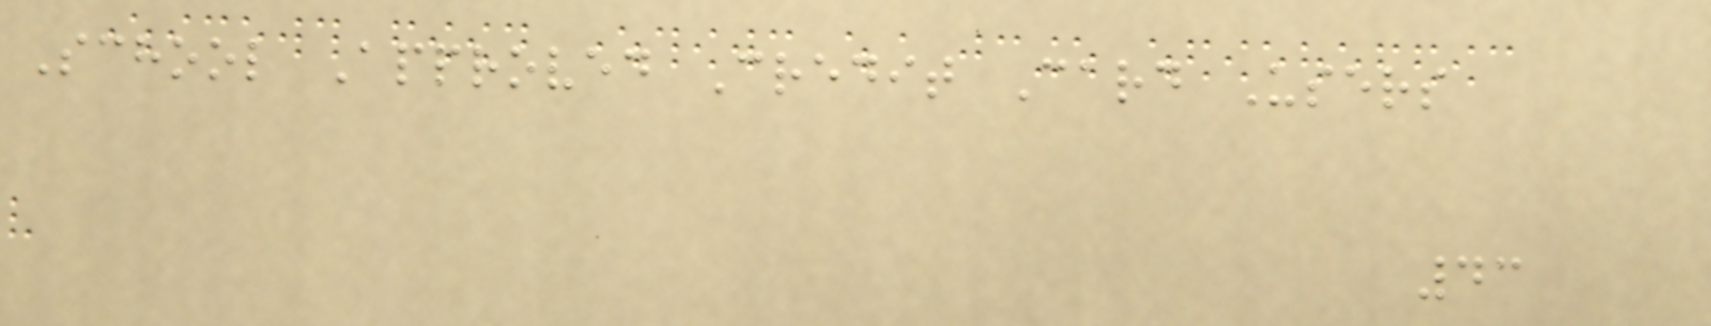School Approved Credit Card Users
43
